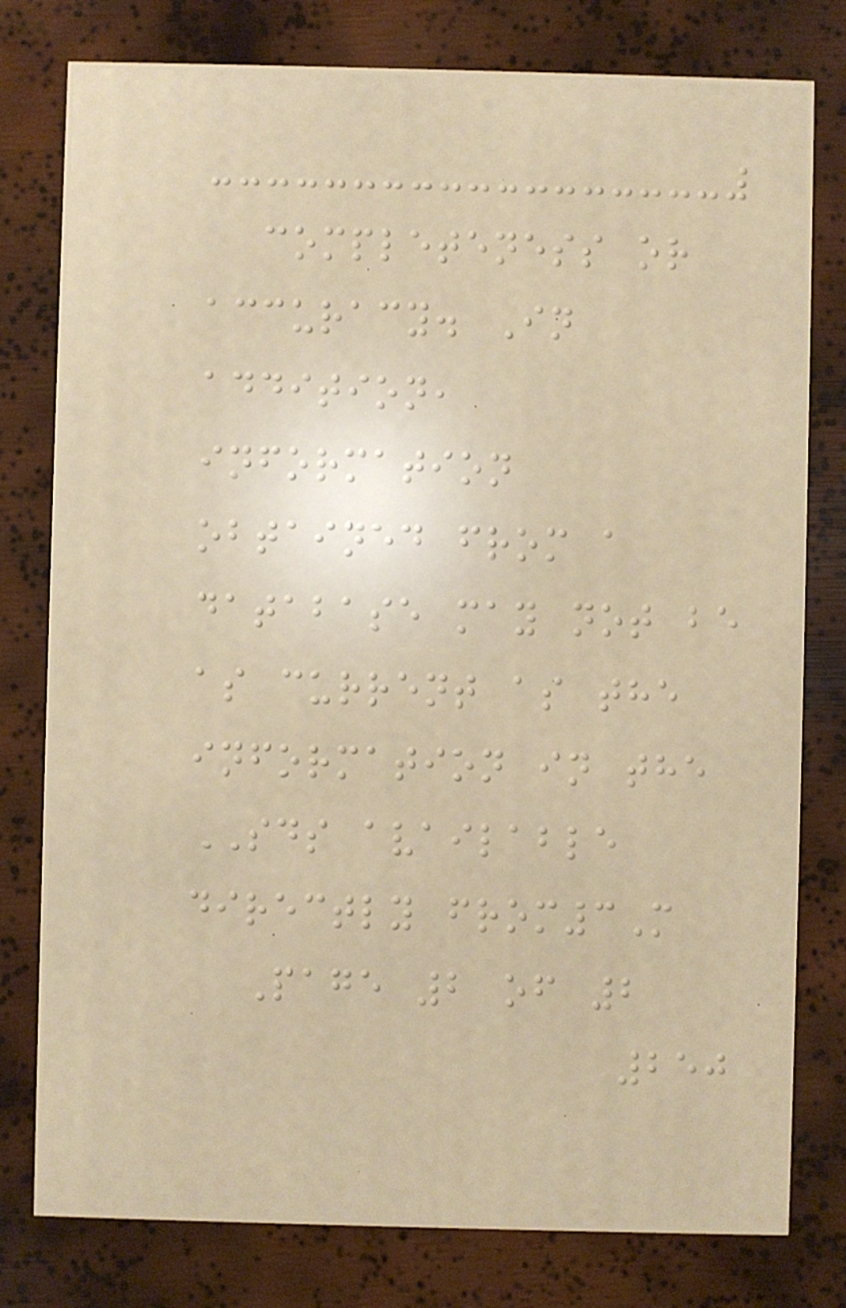completeness or
accuracy. In
addition,
information
obtained from a
database may not be
as current as the
information in the
SDS available
directly from3M
Page 2 of 2
250
